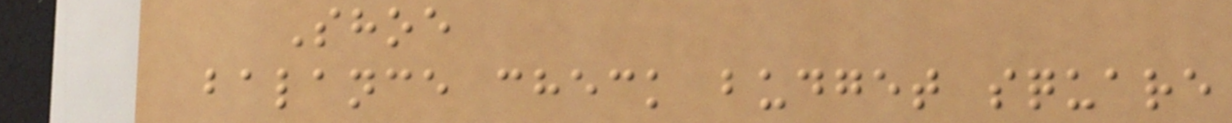Shoe
balance check budget square
